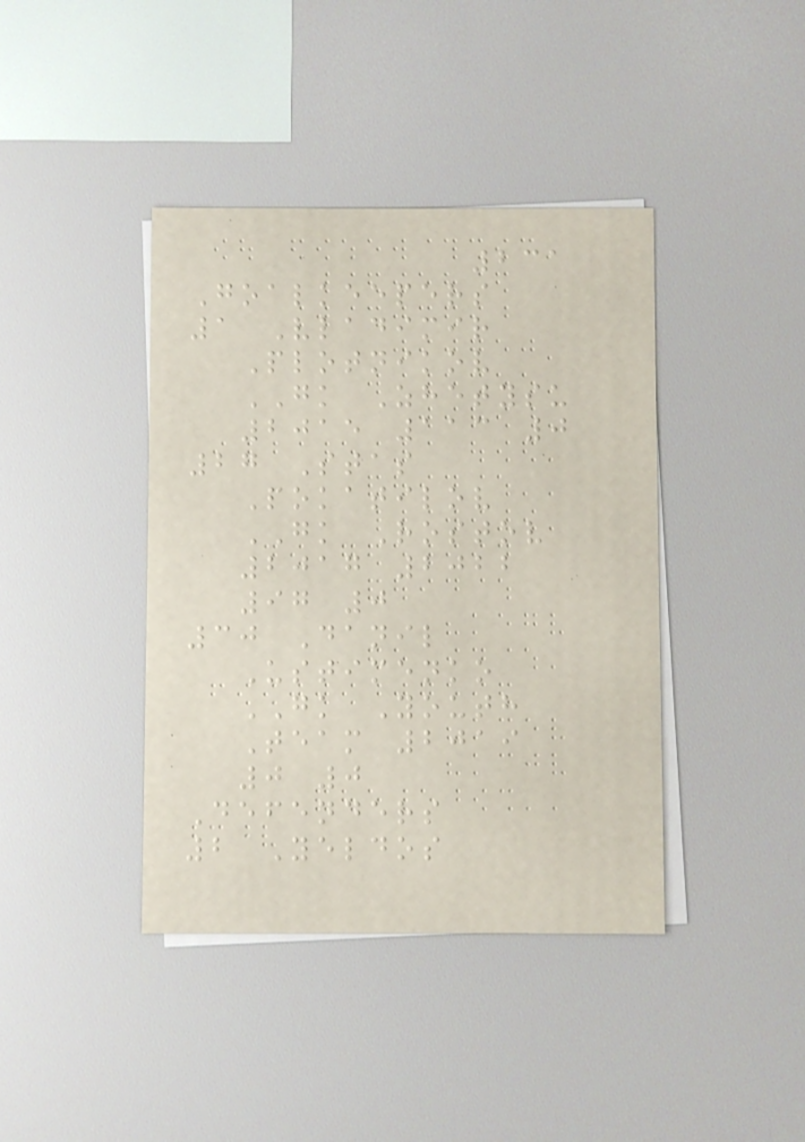231
Goalkeepers
1 Vladimir
Plotnikov
GK Zhetysu
2015 113 0
27 Stas
Pokatilov
GK Rostov
2017 2022
97 0
30 Danil
Ustimenko
GK Youth
Team 2019
0 0
Defenders
2 Yeldos
